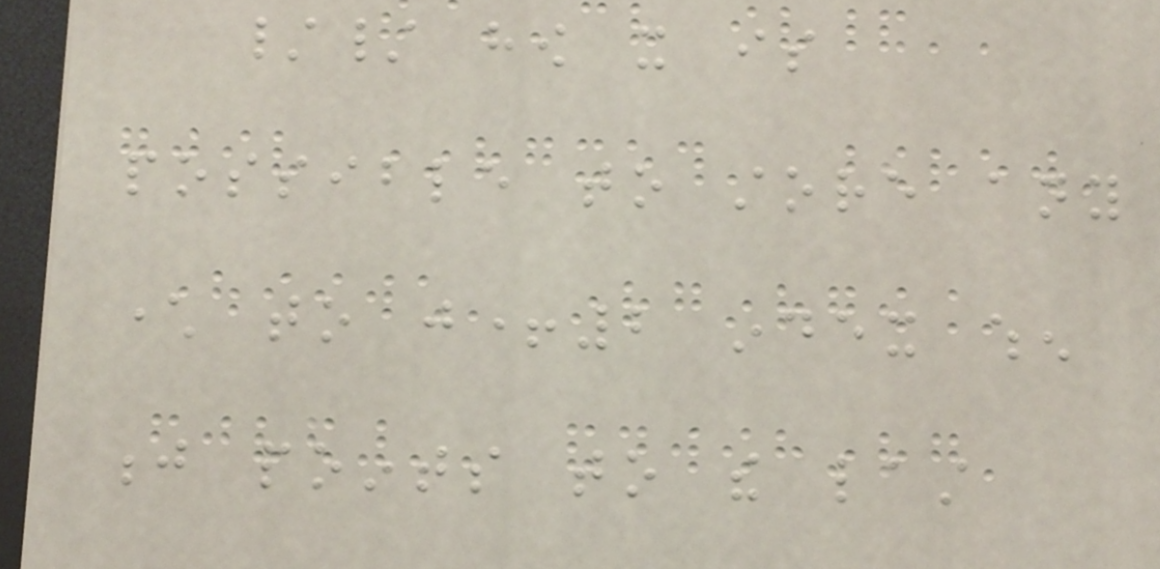// how it is
possible to store any
character to j+2 index when
j points to the last
